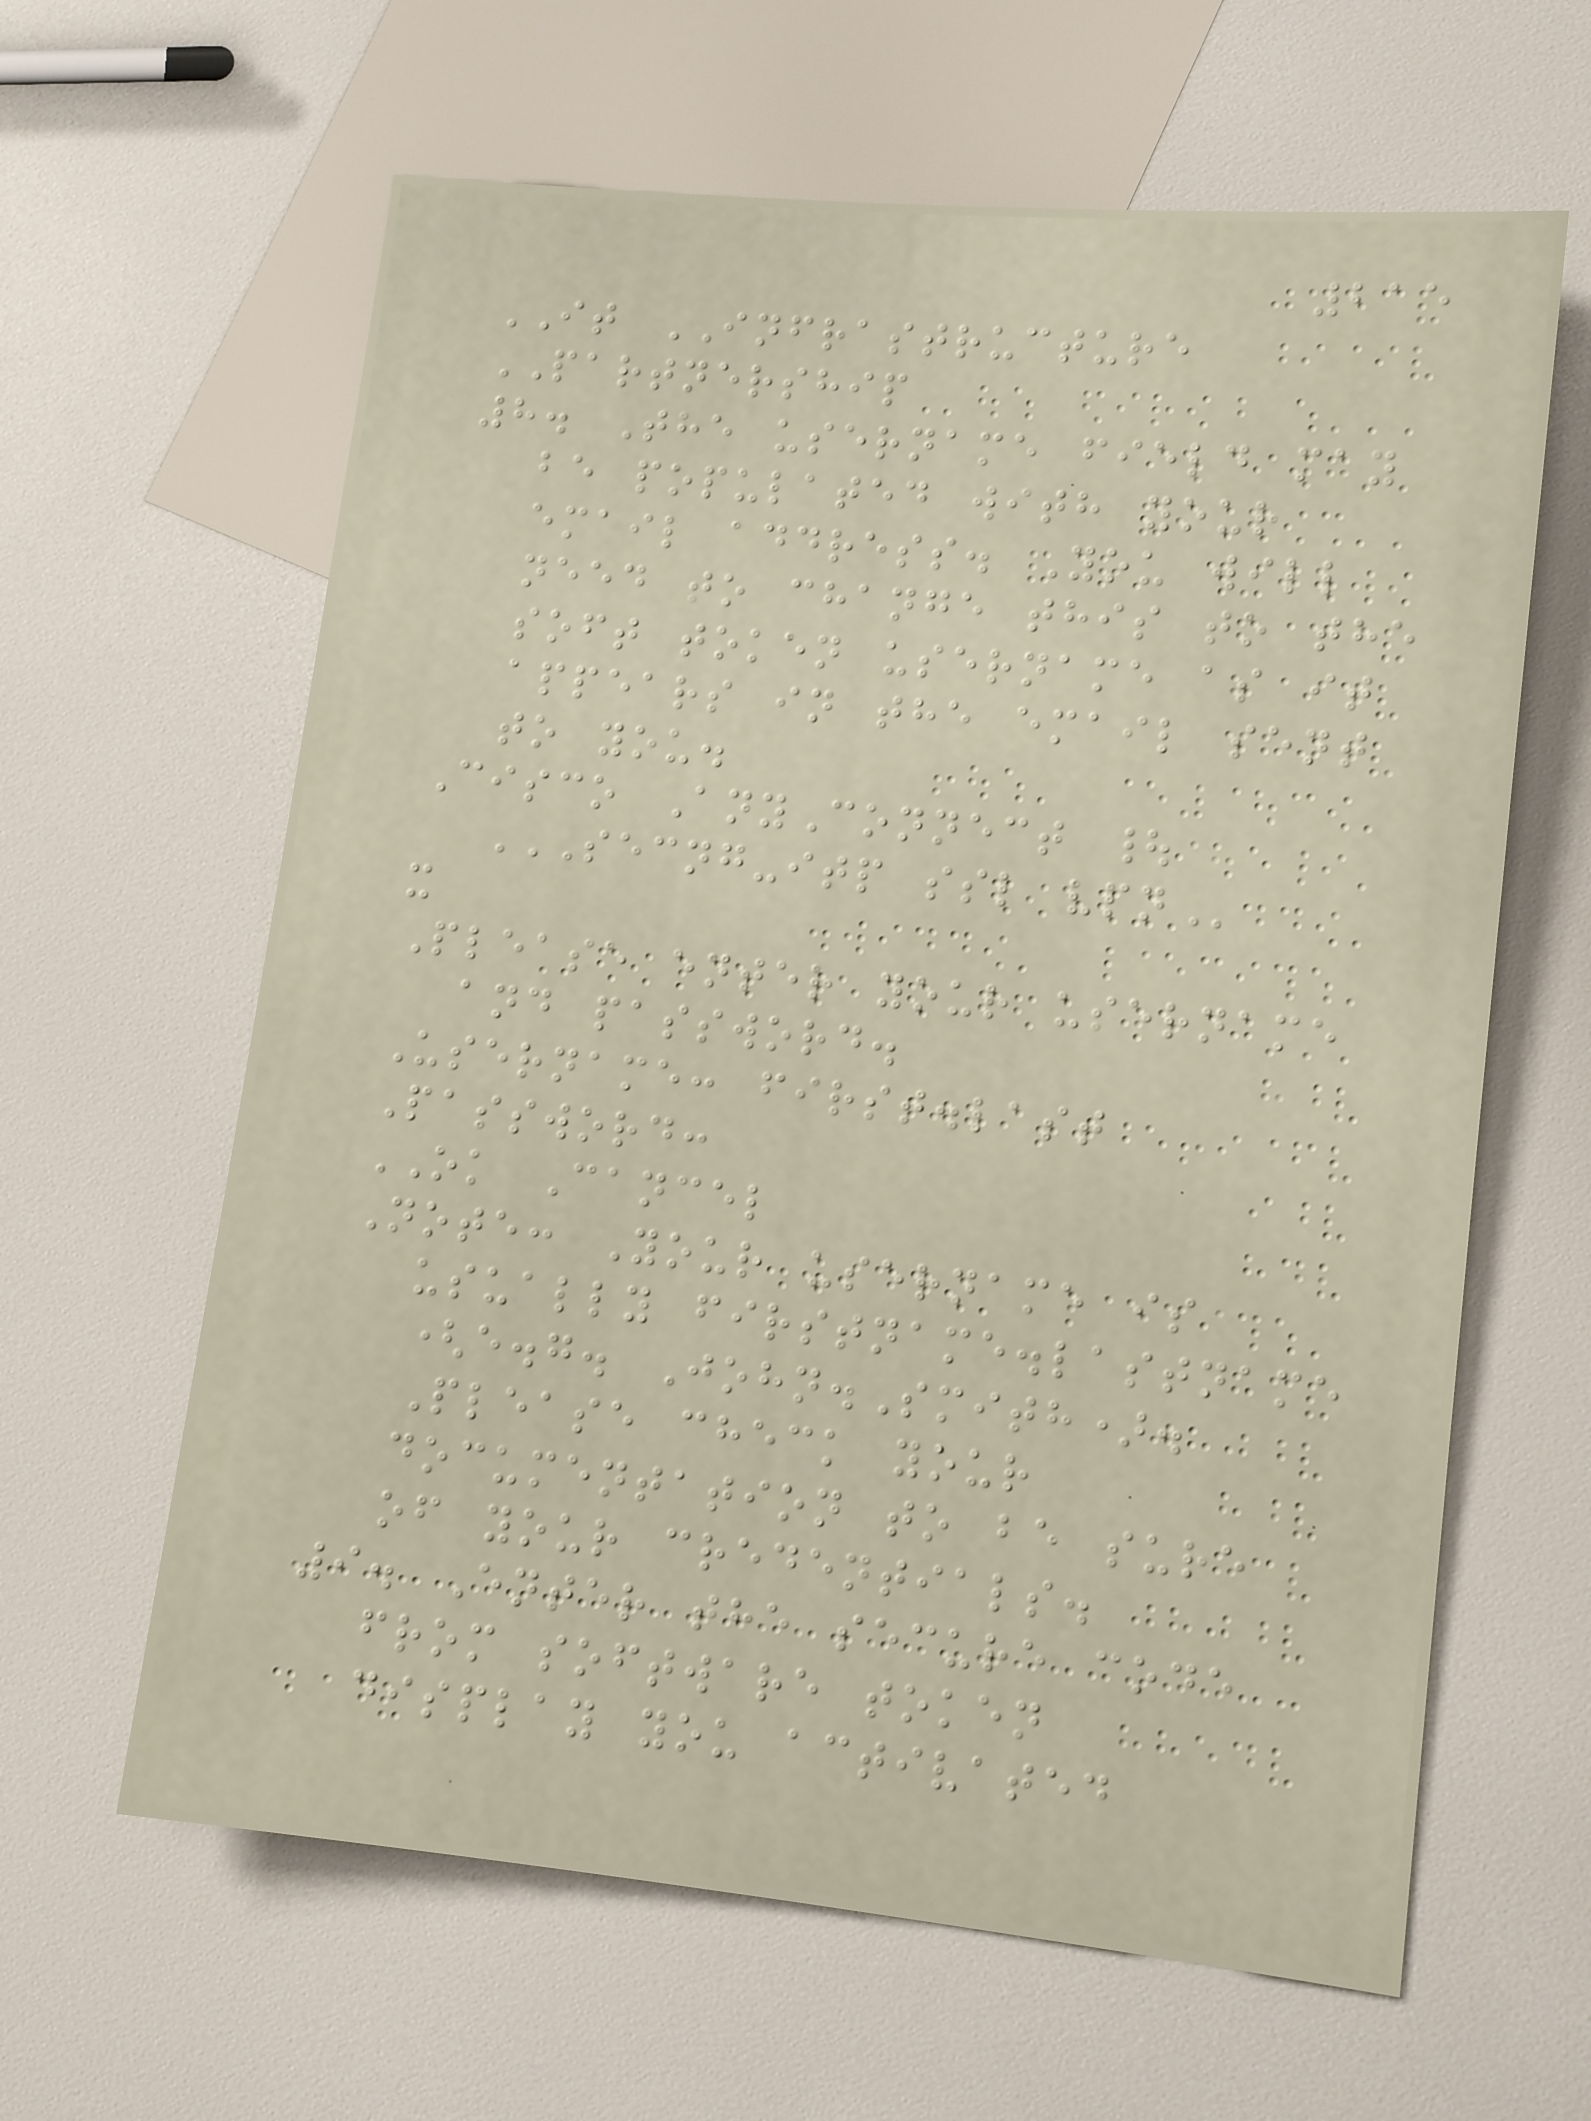215
IT INFRASTRUCTURE
PARTNERSHIP
8. The username field may
be populated with your
email address. You will
need to change this to the
soft token username as it
appears in the email sent
to you.
Cisco AnyConnect |
SECNG-ITP SSL VPN
x
Please enter your username
and password.
Username: first.last
Password:
OK Cancel
Note: Your username is
usually firstname.lastname
(e.g. John.Smith).
Please check your
documentation to be sure
of your credentials.
9. Enter the secure code
from software token
display you activated
